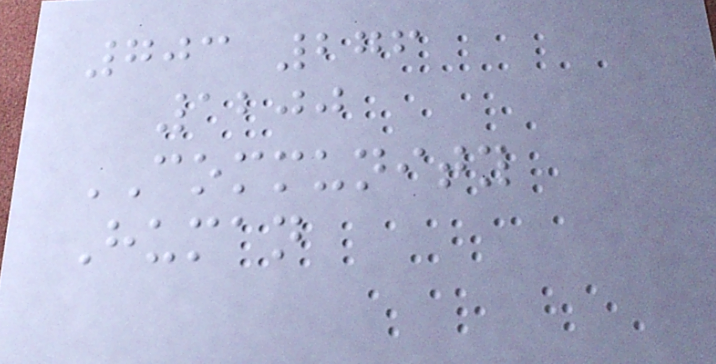703 276
1200
COMMUNITY
Human
